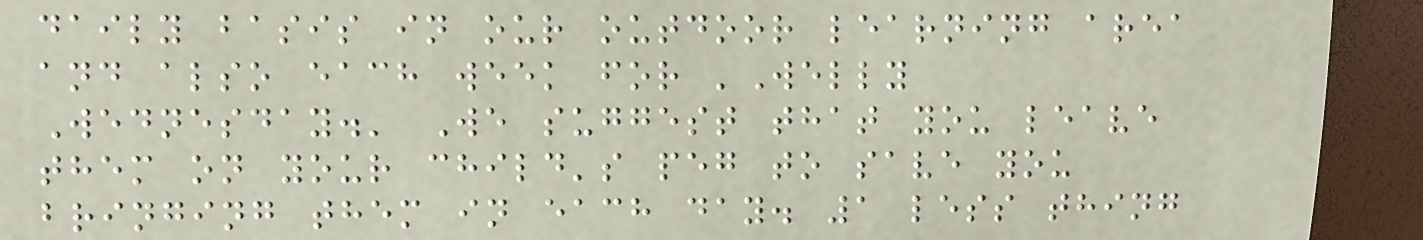daily basis in our outdoor learning area
and also each week for 'Welly
Wednesday.' We suggest that you leave
them on your child's peg to save you
bringing them in each day. 1 less thing
